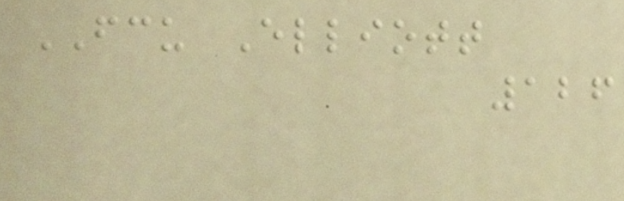FCU Elliott
126
